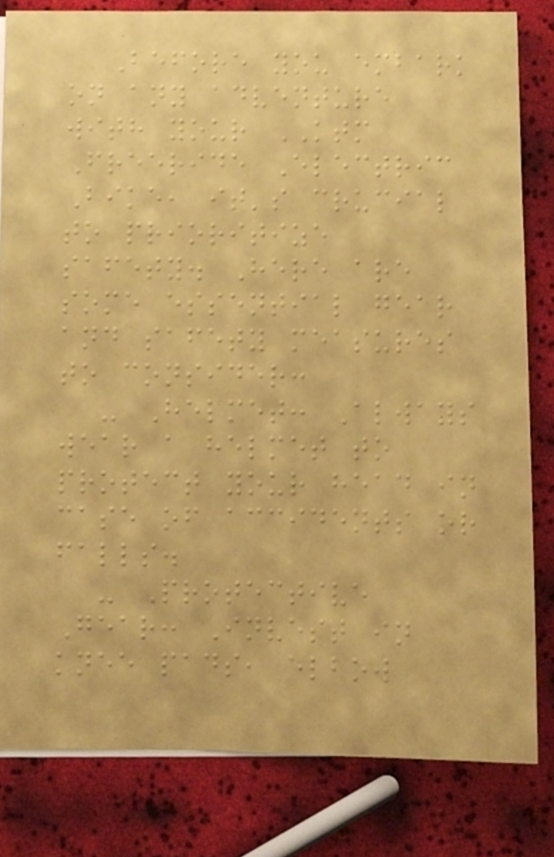Before you embark
on any adventure
with your KTM
Freeride Electric
Bike, it's crucial
to prioritize
safety. Here are
some essential gear
and safety measures
to consider:
- Helmet: Always
wear a helmet to
protect your head in
case of accidents or
falls.
- Protective
Gear: Invest in
knee pads, elbow
